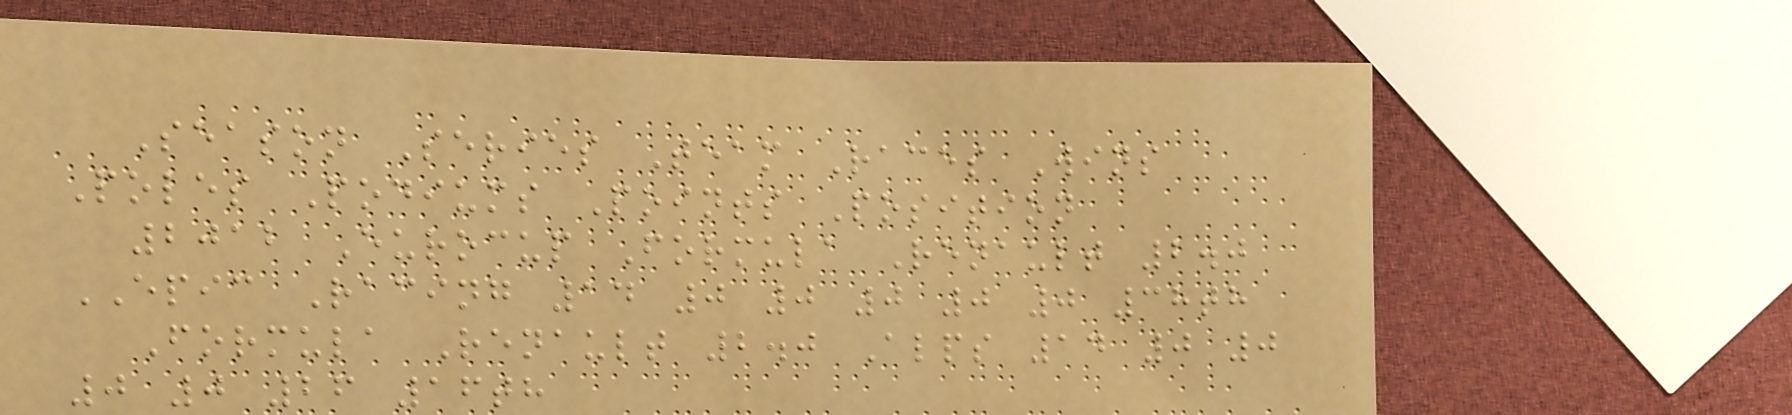Season Series Team Races Wins
Poles Podiums Points Position
2012 Eurocup Formula Renault 2.0
EPIC Racing 14 0 0 0 0 0 38th
Formula Renault 2.0 Alps 14 0 0
0 0 26 16th
